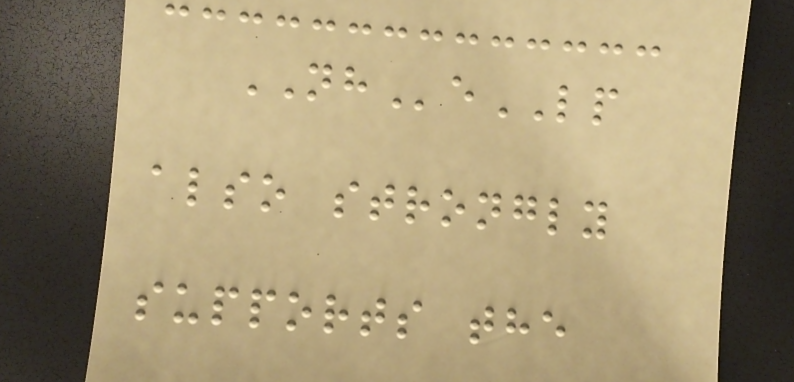NHeLP
also strongly
supports the
